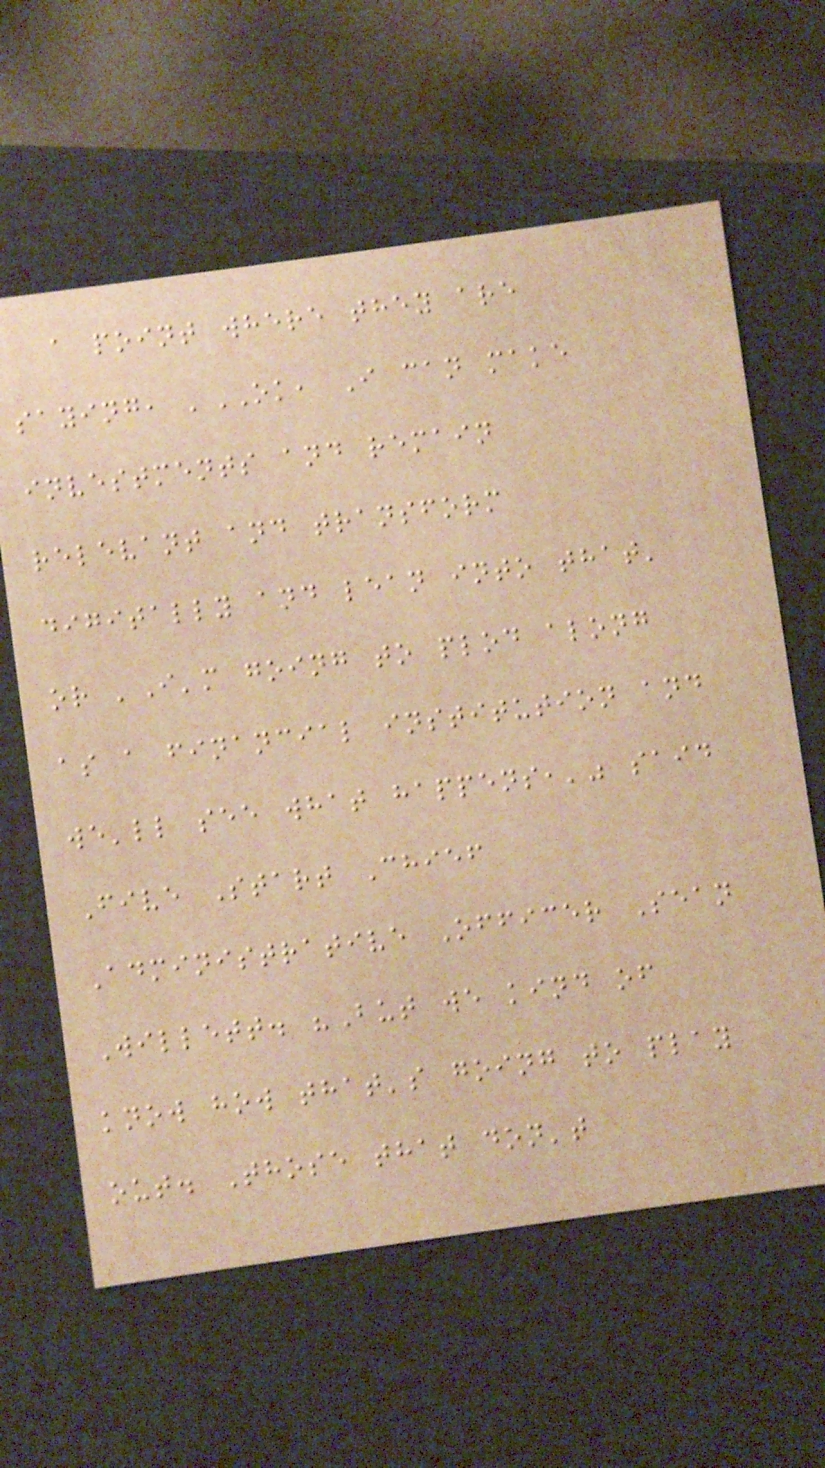a point where they are
saying, 'OK, I can make
investments and remain
relevant and transform
digitally and lean into that'
or 'I'm going to plod along
as a financial institution and
we'll see what happens,'" said
Five Start Chief
Administrative Officer Sean
Willett. "But we kind of
know how that's going to play
out. Those that don't
